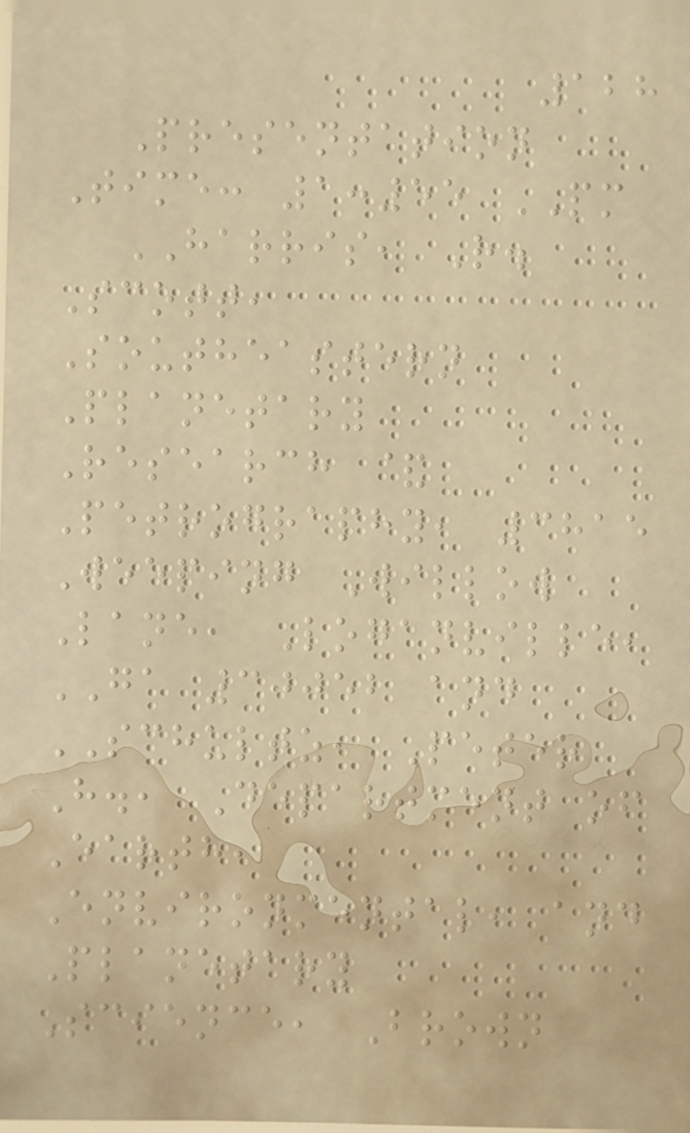128
Presentation
Time: 1:55 PM
HARRIS, R.
Scott,
Southeastern
Planetary
Research &
Petrography, 3815
Weeping Willow
Lane, Loganville,
GA 30052 and
SCHULTZ, Peter
H., Department of
Earth,
Environmental, and
Planetary
Science, Brown
